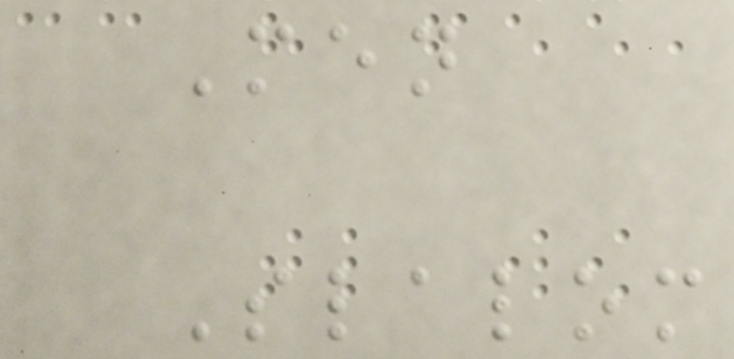Men
Slalom
